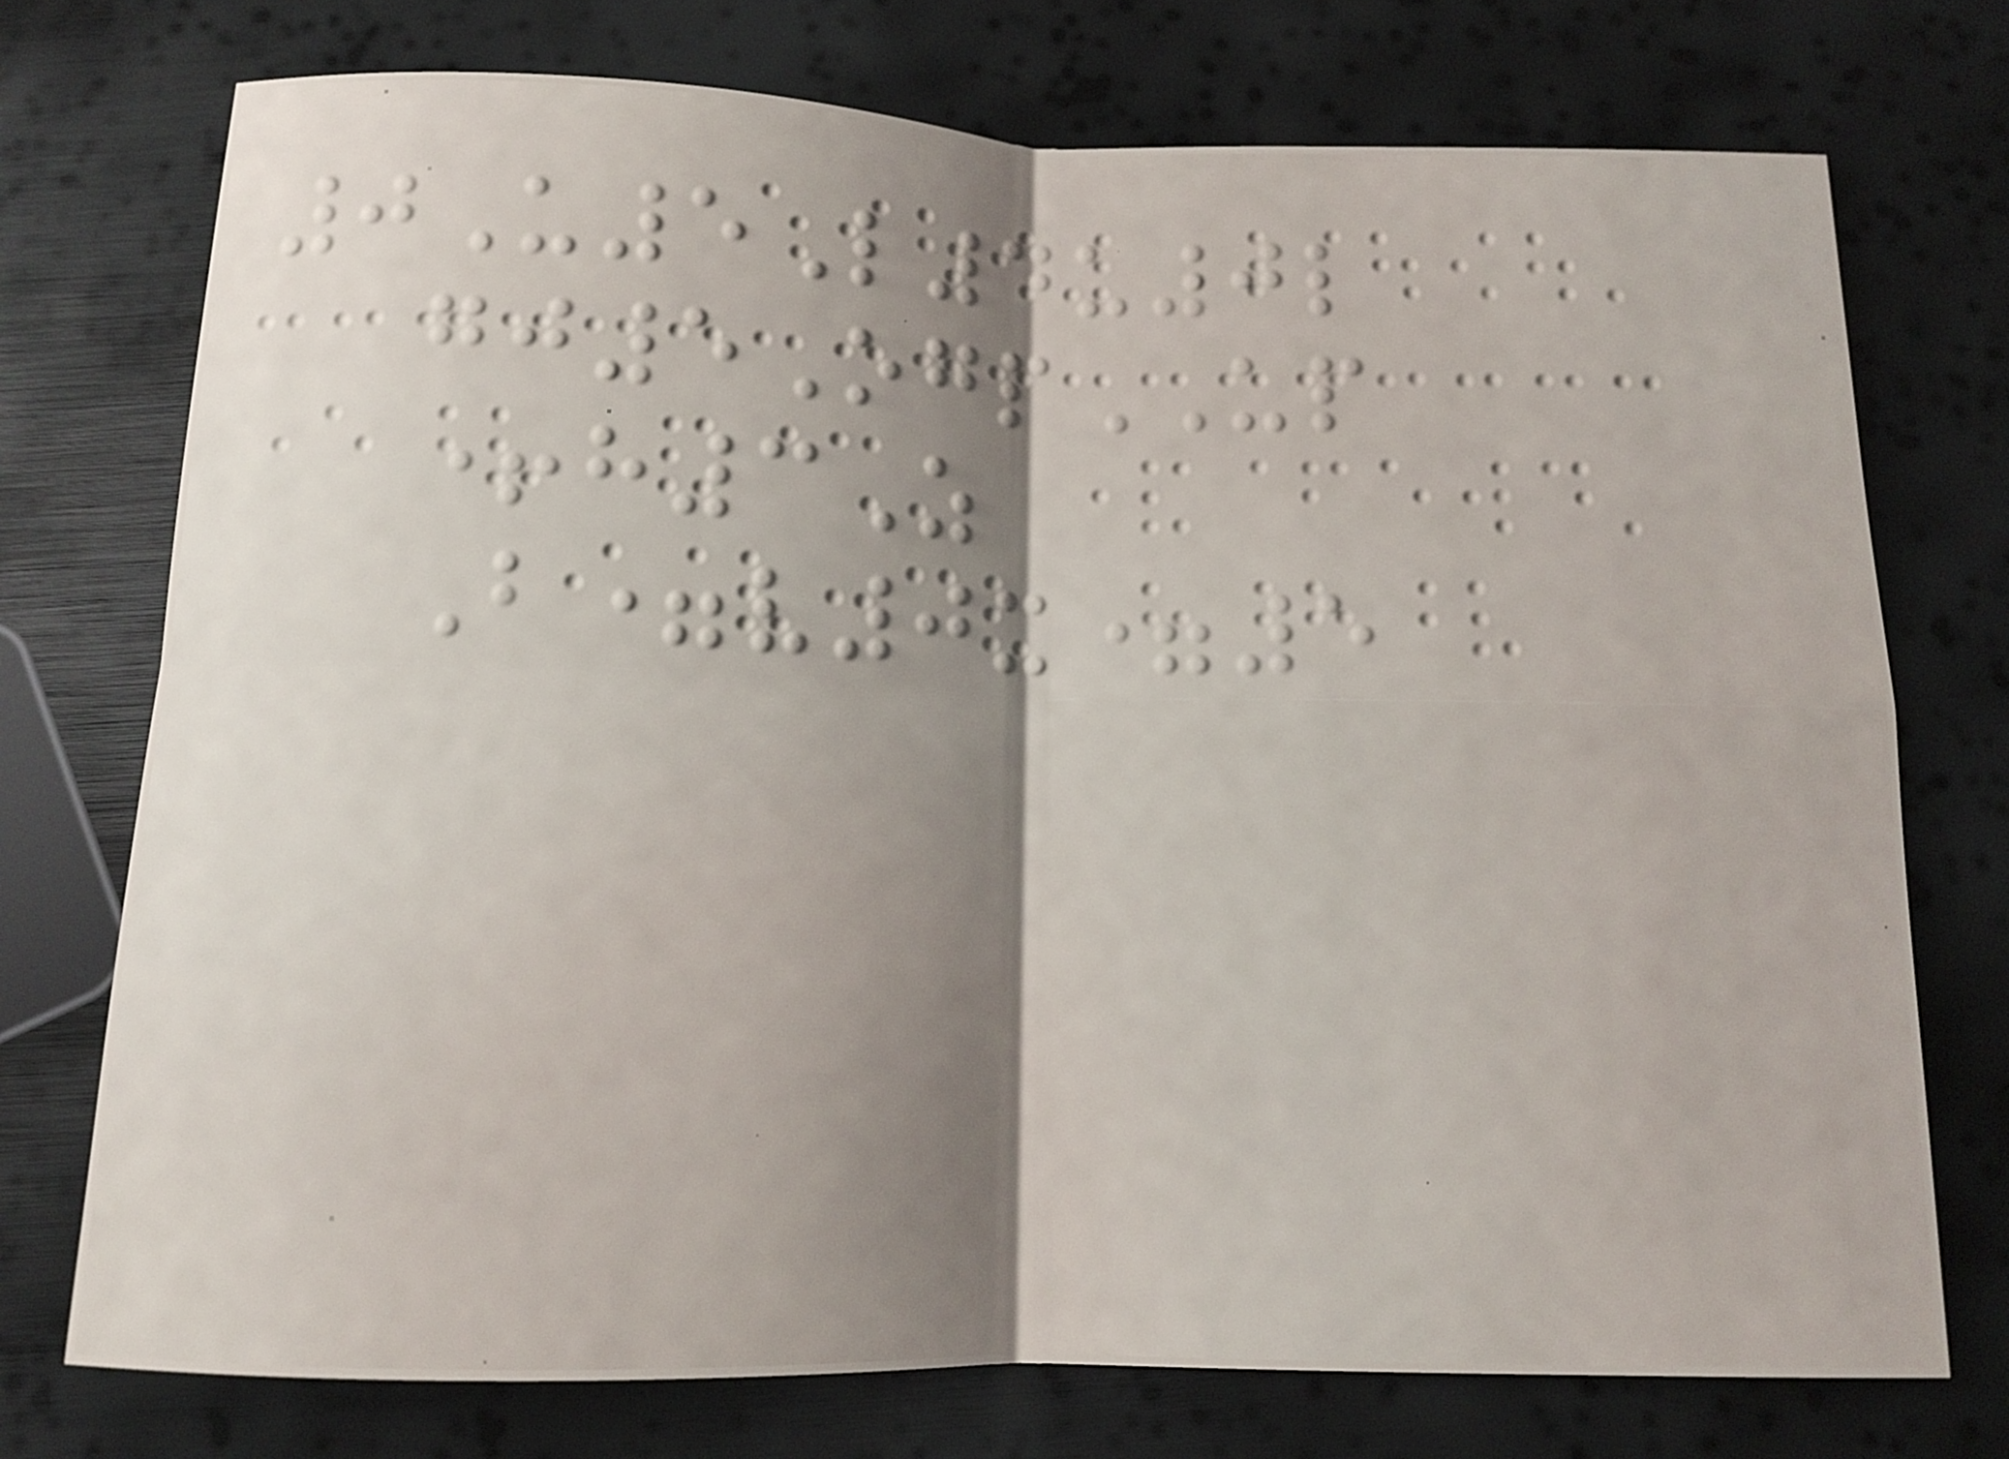0U5L4u0l
gj5OgpUP
+h3Z
B=v0x=5
